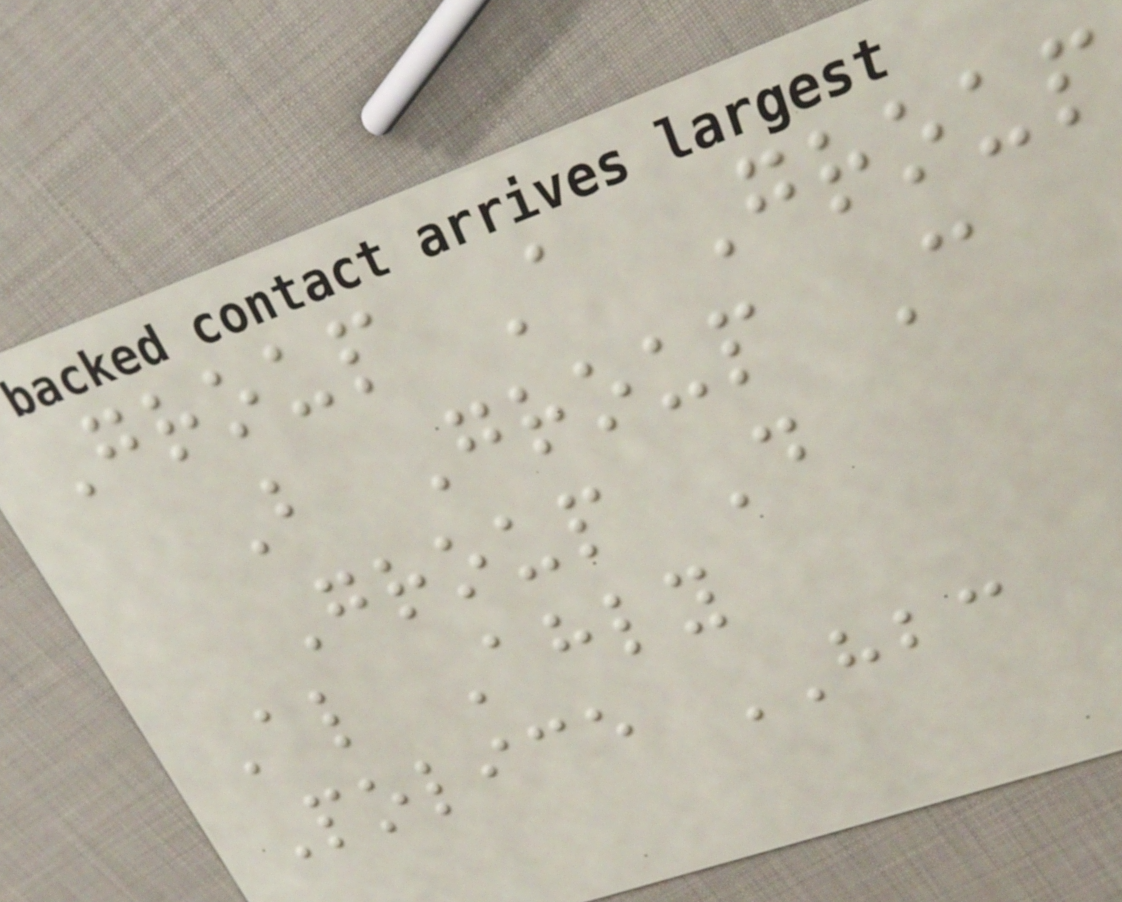Group A Group
B Group C
Group D
Al Ahly
Police HBC
